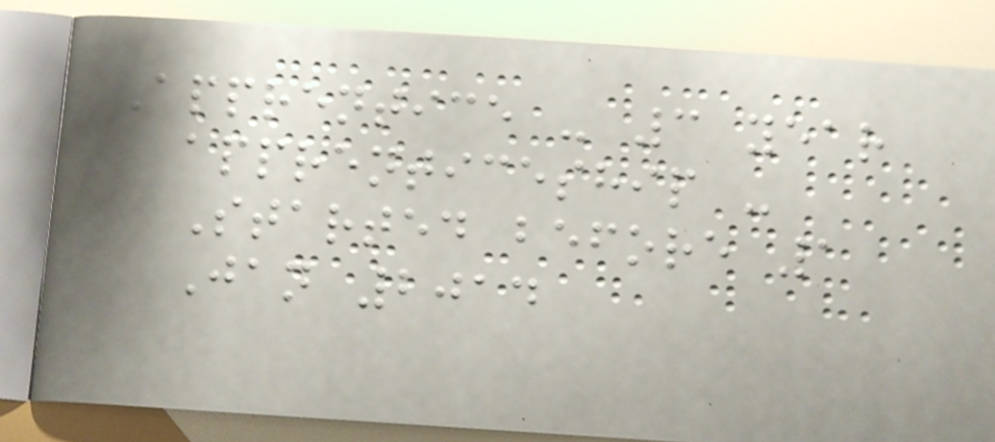Apprentice - 3 year
apprenticeship -
Started before 1
Jan 2014
